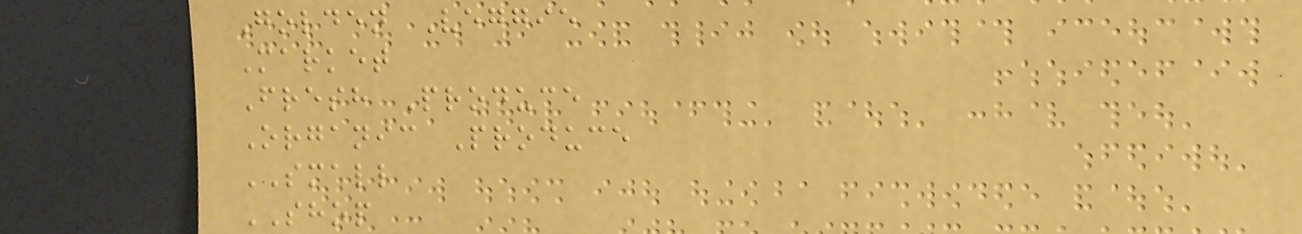Golden Veggie
Market
Fresh Produce
Organic Produce
SMALL
SHOP
